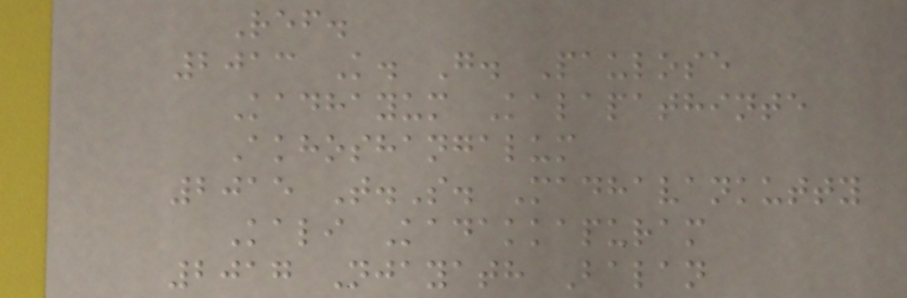Ref.
2013 K. G. Paulose
Kadhayum Kalapathinte
Akhoshangalum
2015 T.S. Madhavankutty
Kali Kadakkapuram
2017 Njayath Balan
